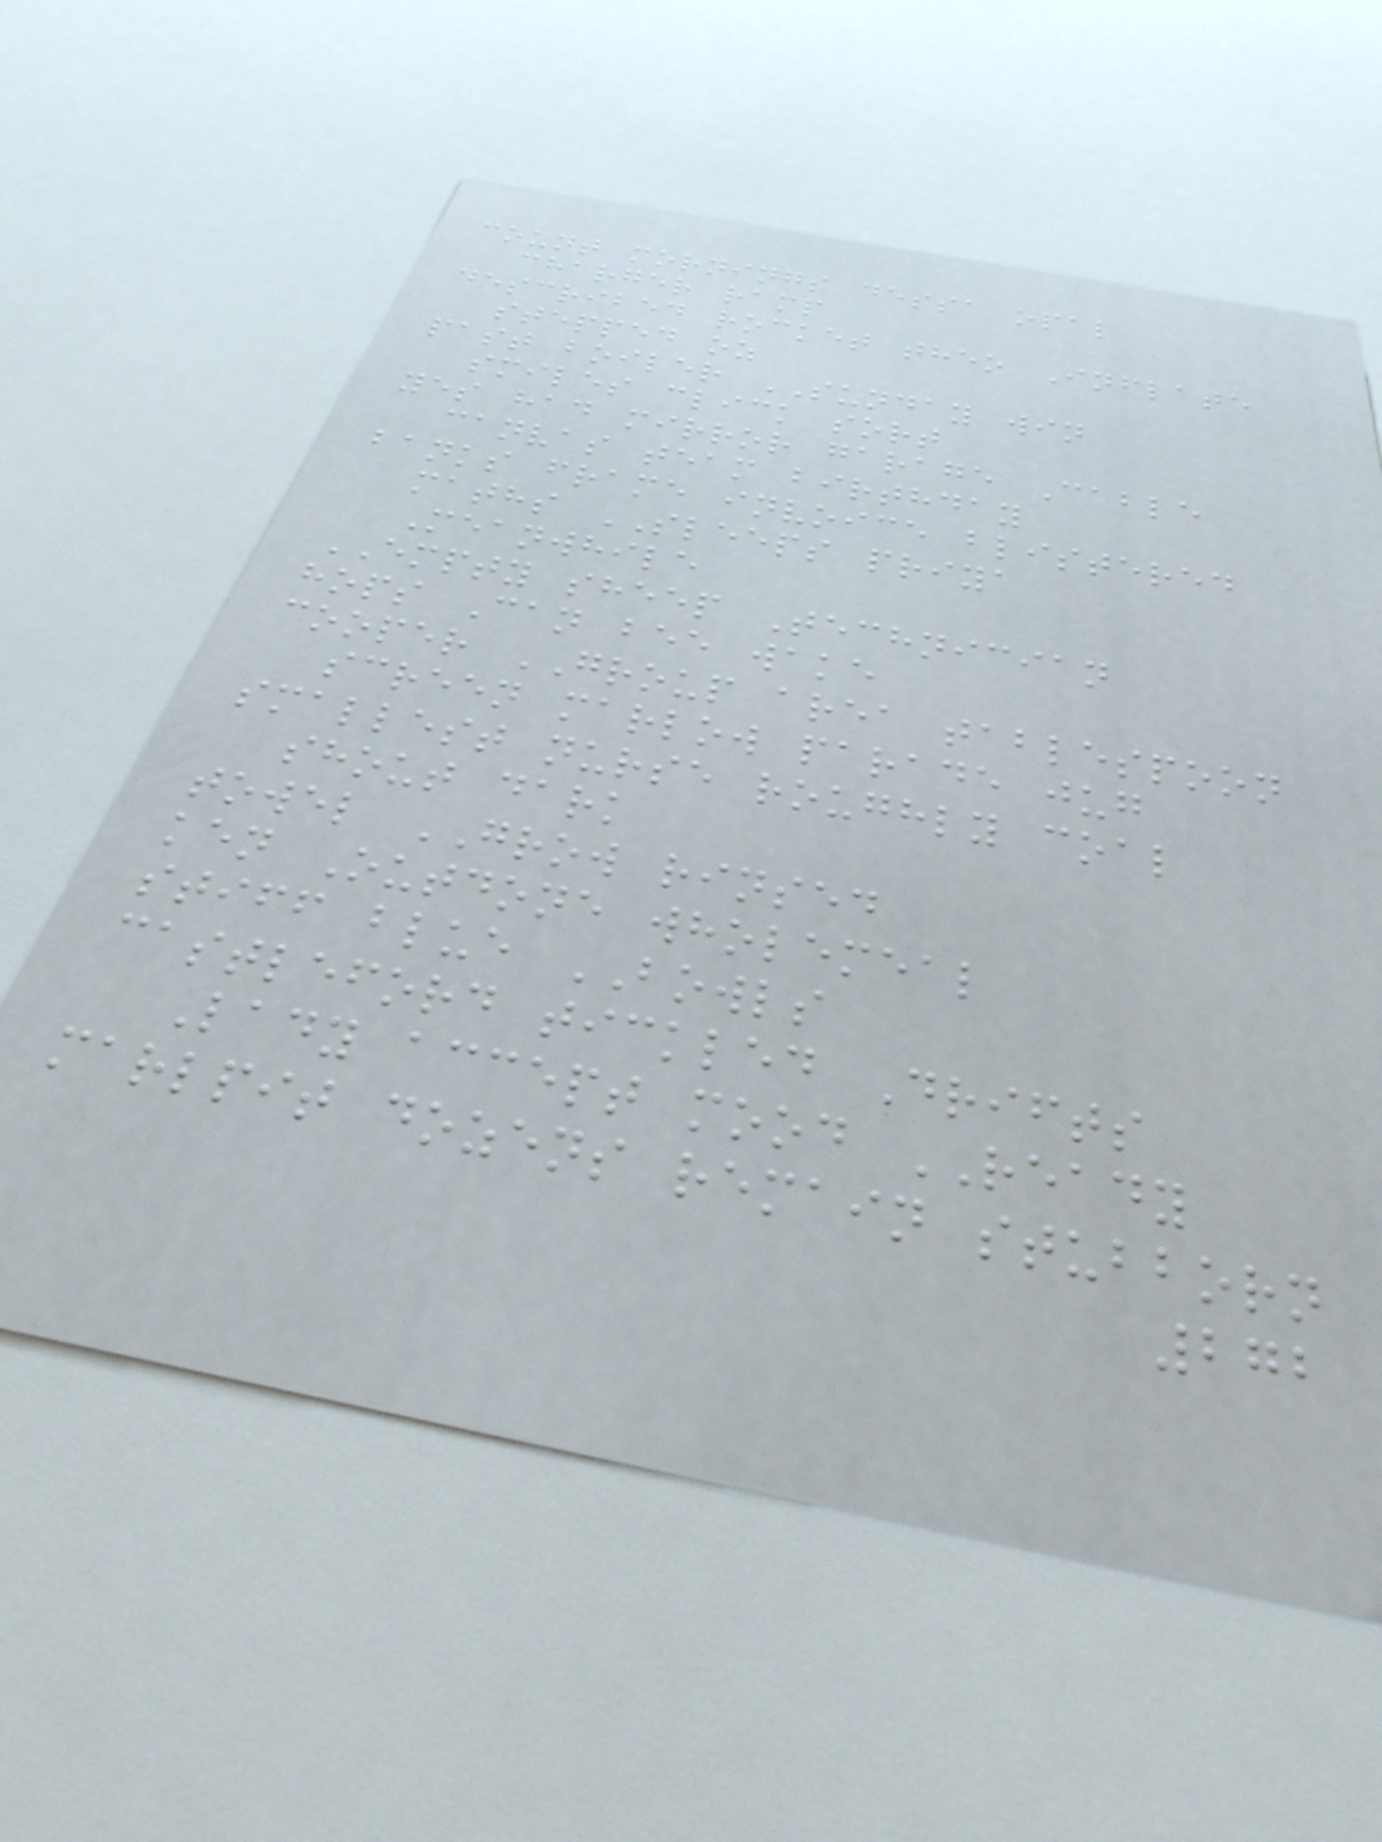count mornings dessa opal
charger ramp
described rocket theo Inflate
stepped oz
past boiler SUNDAY win
smiles click sort
yes had mirror garage Cable
canvas team birthday
banks frame invoice blistered
maths SLEEPS priya
Meanwhile
EMPTY sheep Technician
hops Can bee wake
cooper GROUP area tablespoon
screen marlow parade jug
smallest nurse roughly coal
shout dark
towel GROW rinsed
ken Outdone wholemeal
stiff blue BOWLS
castleford tickled Drifts
Lady accept mood READY
marlpit dozens remain stubborn
272
